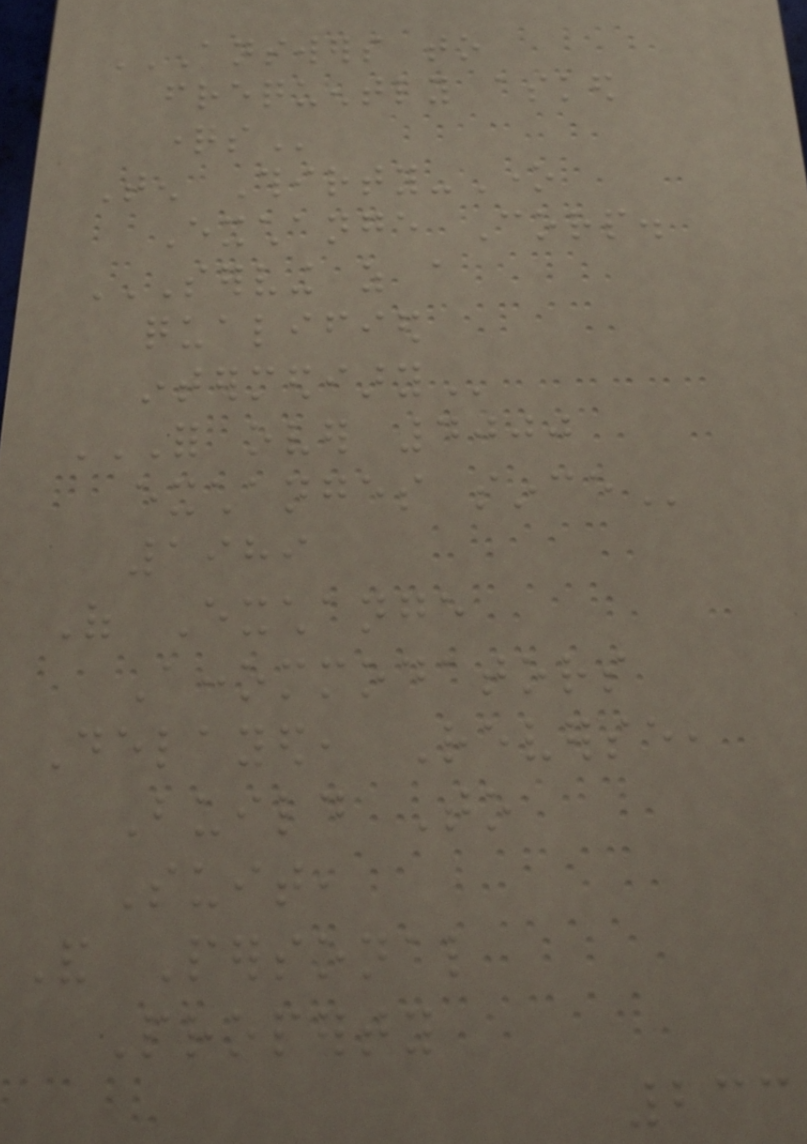ANSWERS TO
FREQUENTLY ASKED
QUESTIONS
Ten Thirty-One
Exchange Corp.
SERVING AS A
QUALIFIED
INTERMEDIARY
FOR OVER 4000
EXCHANGES SINCE
1989
Of Exchange
Accommodators
Delayed, Reverse,
Build To
Suit,
And Personal
Property
233
